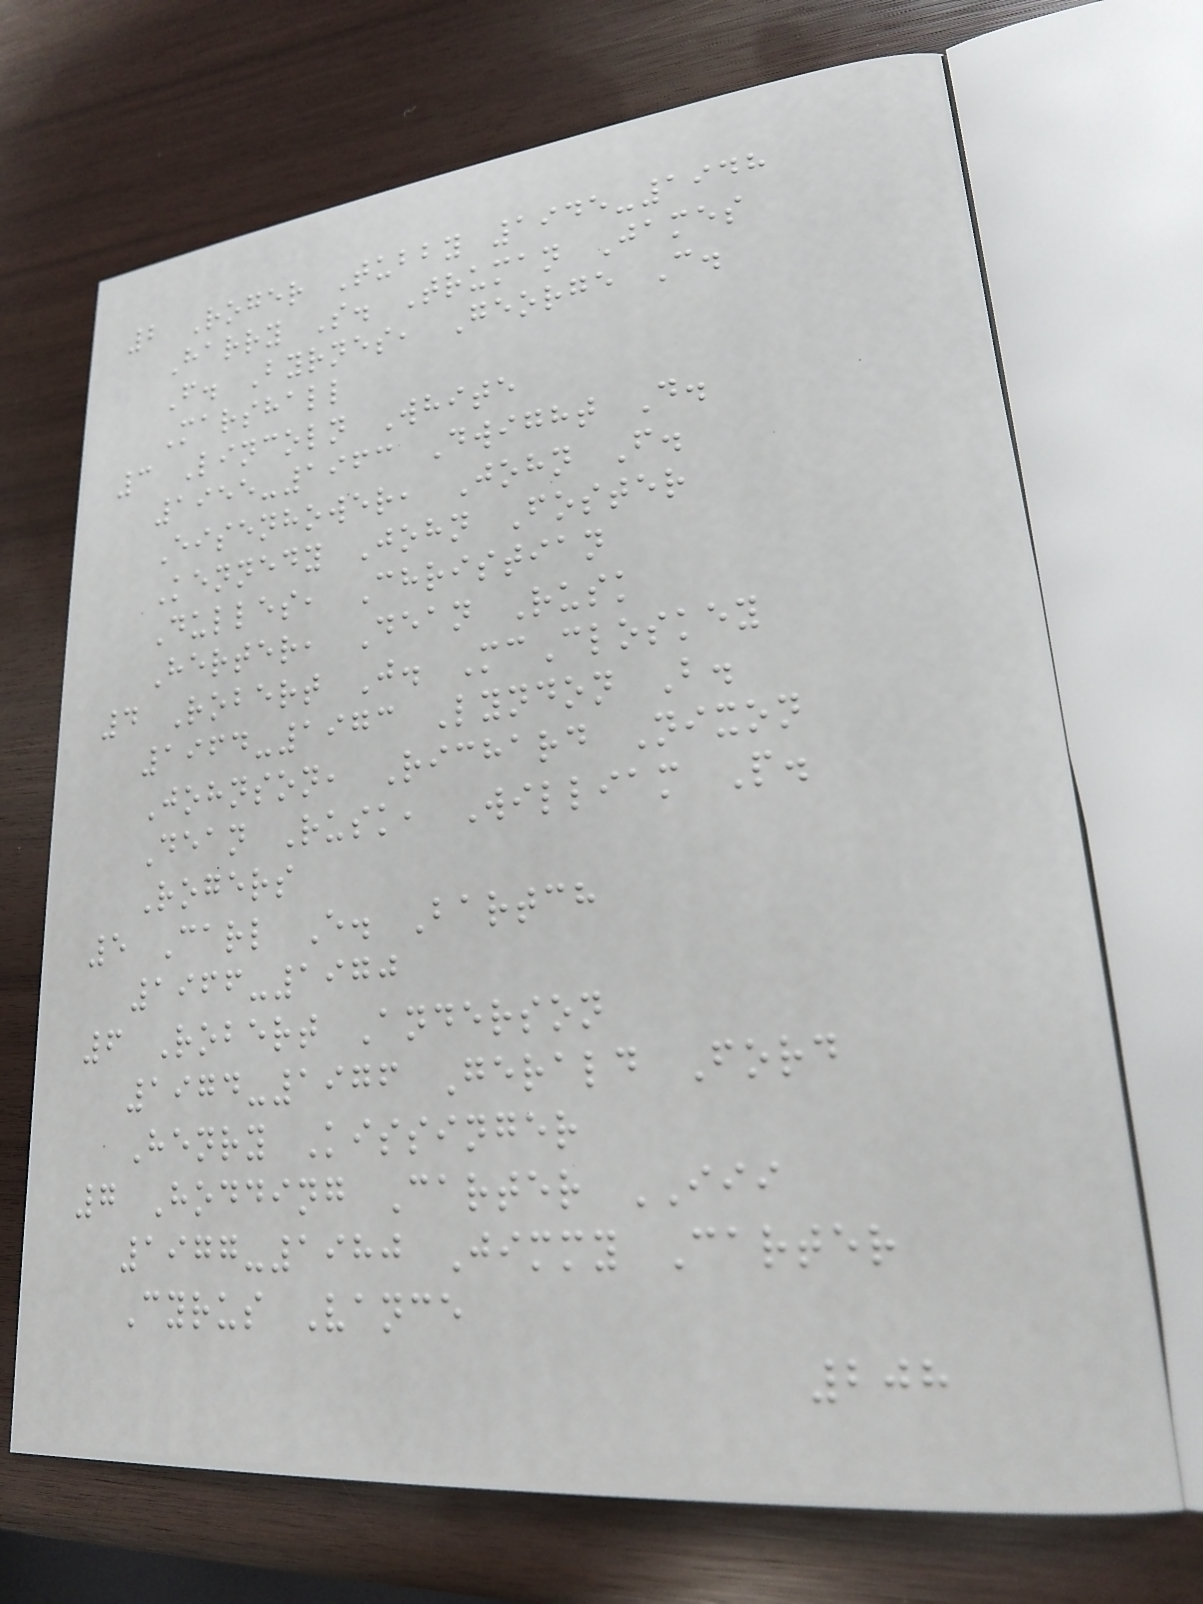2 Roger Tubby 1945-1948
Harry S. Truman James
F. Byrnes, George C.
Marshall
3 Lincoln White
1955-1963 Dwight D.
Eisenhower, John F.
Kennedy John Foster
Dulles, Christian
Herter, Dean Rusk
4 Robert J. McCloskey
1964-1973 Lyndon B.
Johnson, Richard Nixon
Dean Rusk, William P.
Rogers
5 Carl E. Bartch
1966-1970
6 Robert Anderson
1974-1976 Gerald Ford
Henry Kissinger
7 Hodding Carter III
1977-1980 Jimmy Carter
Cyrus Vance
208
